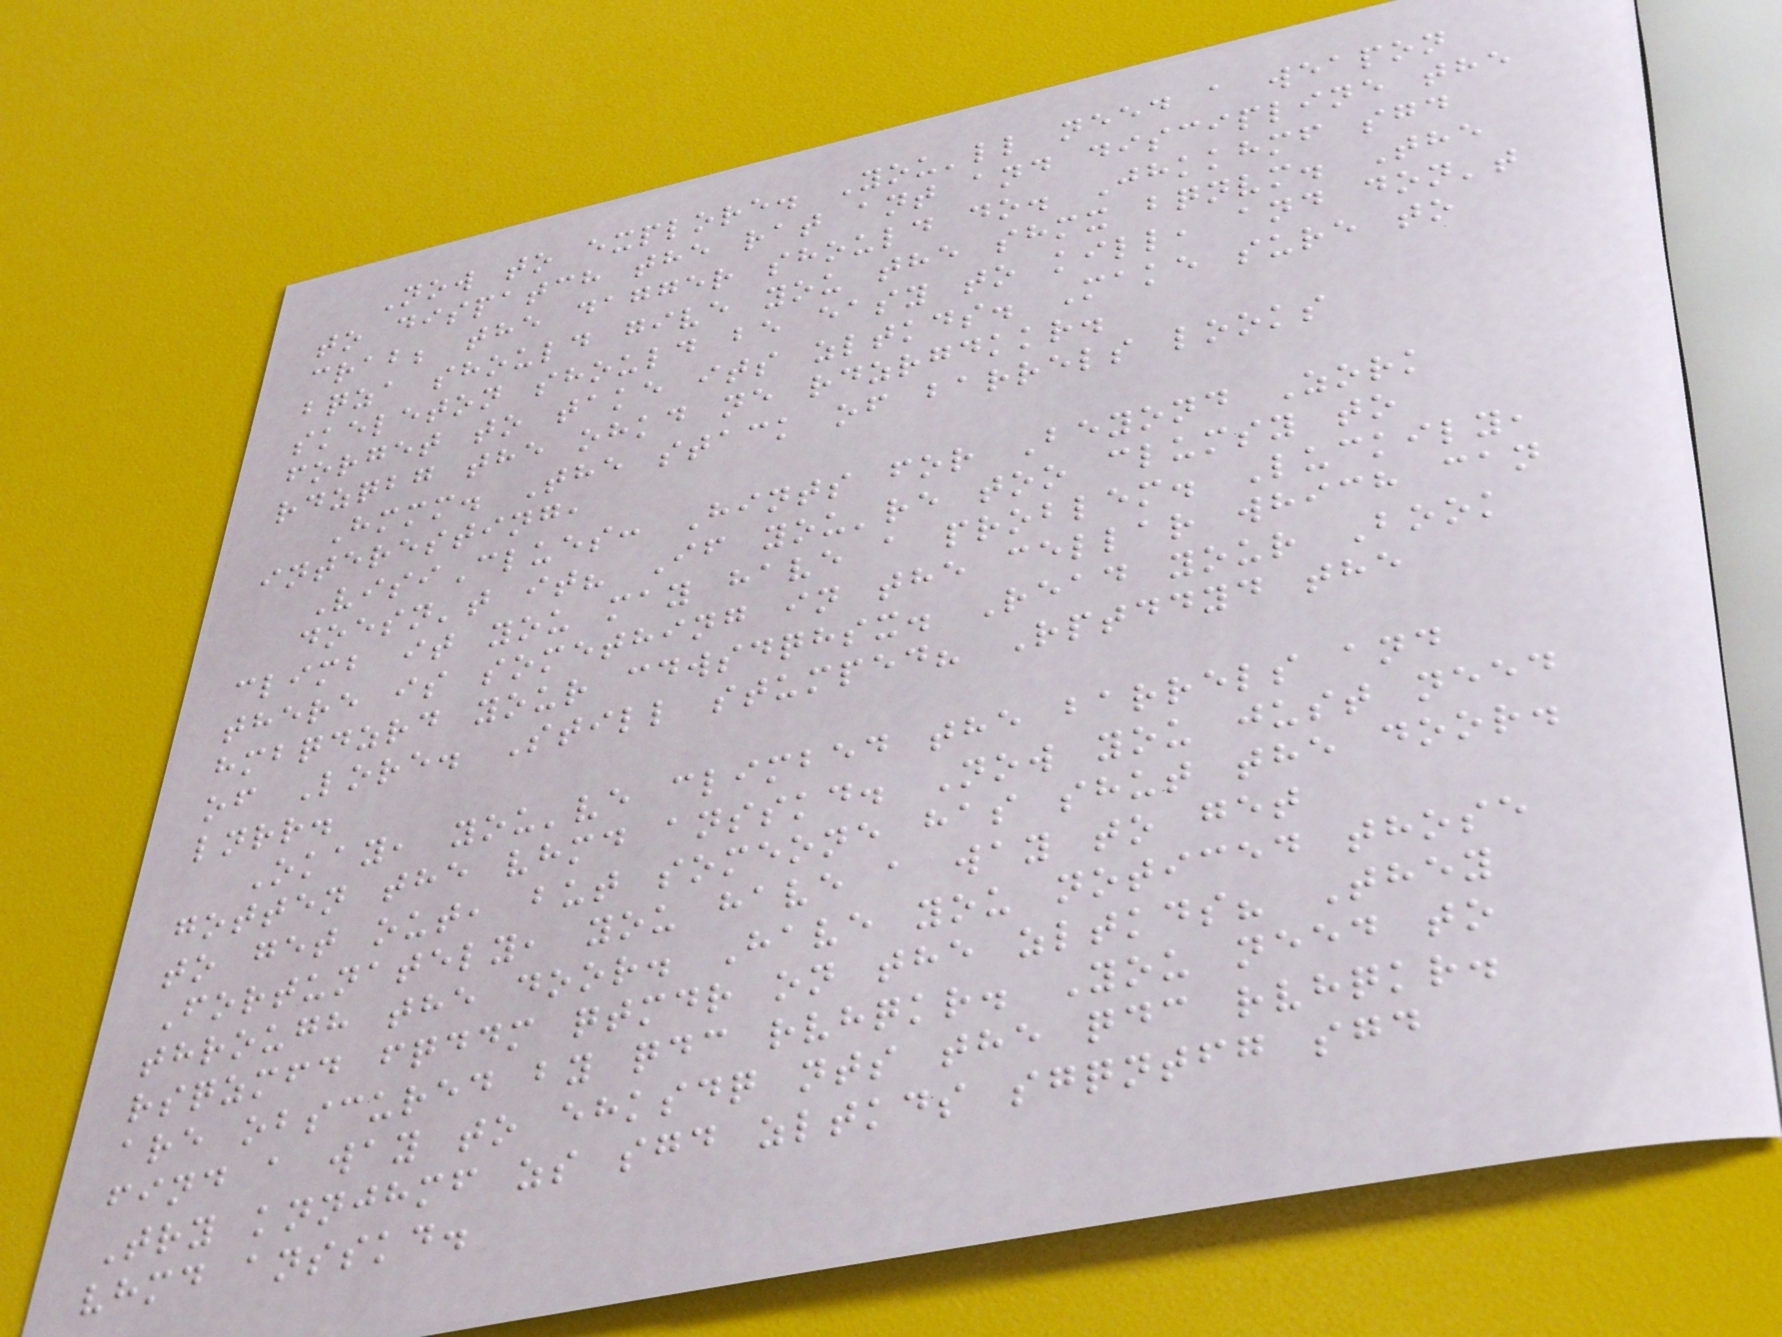Now to explore. You'll need a weapon
to dispatch the rat ant and discipline the
crab; the dagger should do. Jhkkhmf sgd
bqza should give you the shmx bqnvm. The
skeleton should be easy to kill, and don't
forget to take its zltkds. Make sure to
rdzqbg the ohkd ne rdzrgdkkr.
Hmmm. The stack of barrels looks
interesting,
VisiClues: Hints for Beyond Zork
doesn't it? If you're too clumsy to
climb it you may have a problem. Luckily,
there is something in the cellar which can
hmbqdzrd your cdwsdqhsx. Read your Book
of Lore. Still stumped? Rptddyd the
lnrr.
Okay, you've climbed the barrels and
gotten the vhmd ansskd. Now you just need
to get out, but someone has shut the door.
Fortunately, you have a way to get
through the door. Have you noticed those
rsqzmfd fqddm qtmdr on the zltkds? They
are obscured by qdc rvhqkr. You need to
find a way to ehksdq nts the qdc rvhqkr.
Try knnjhmf zs sgd zltkds sgqntfg sgd
vhmd ansskd.
